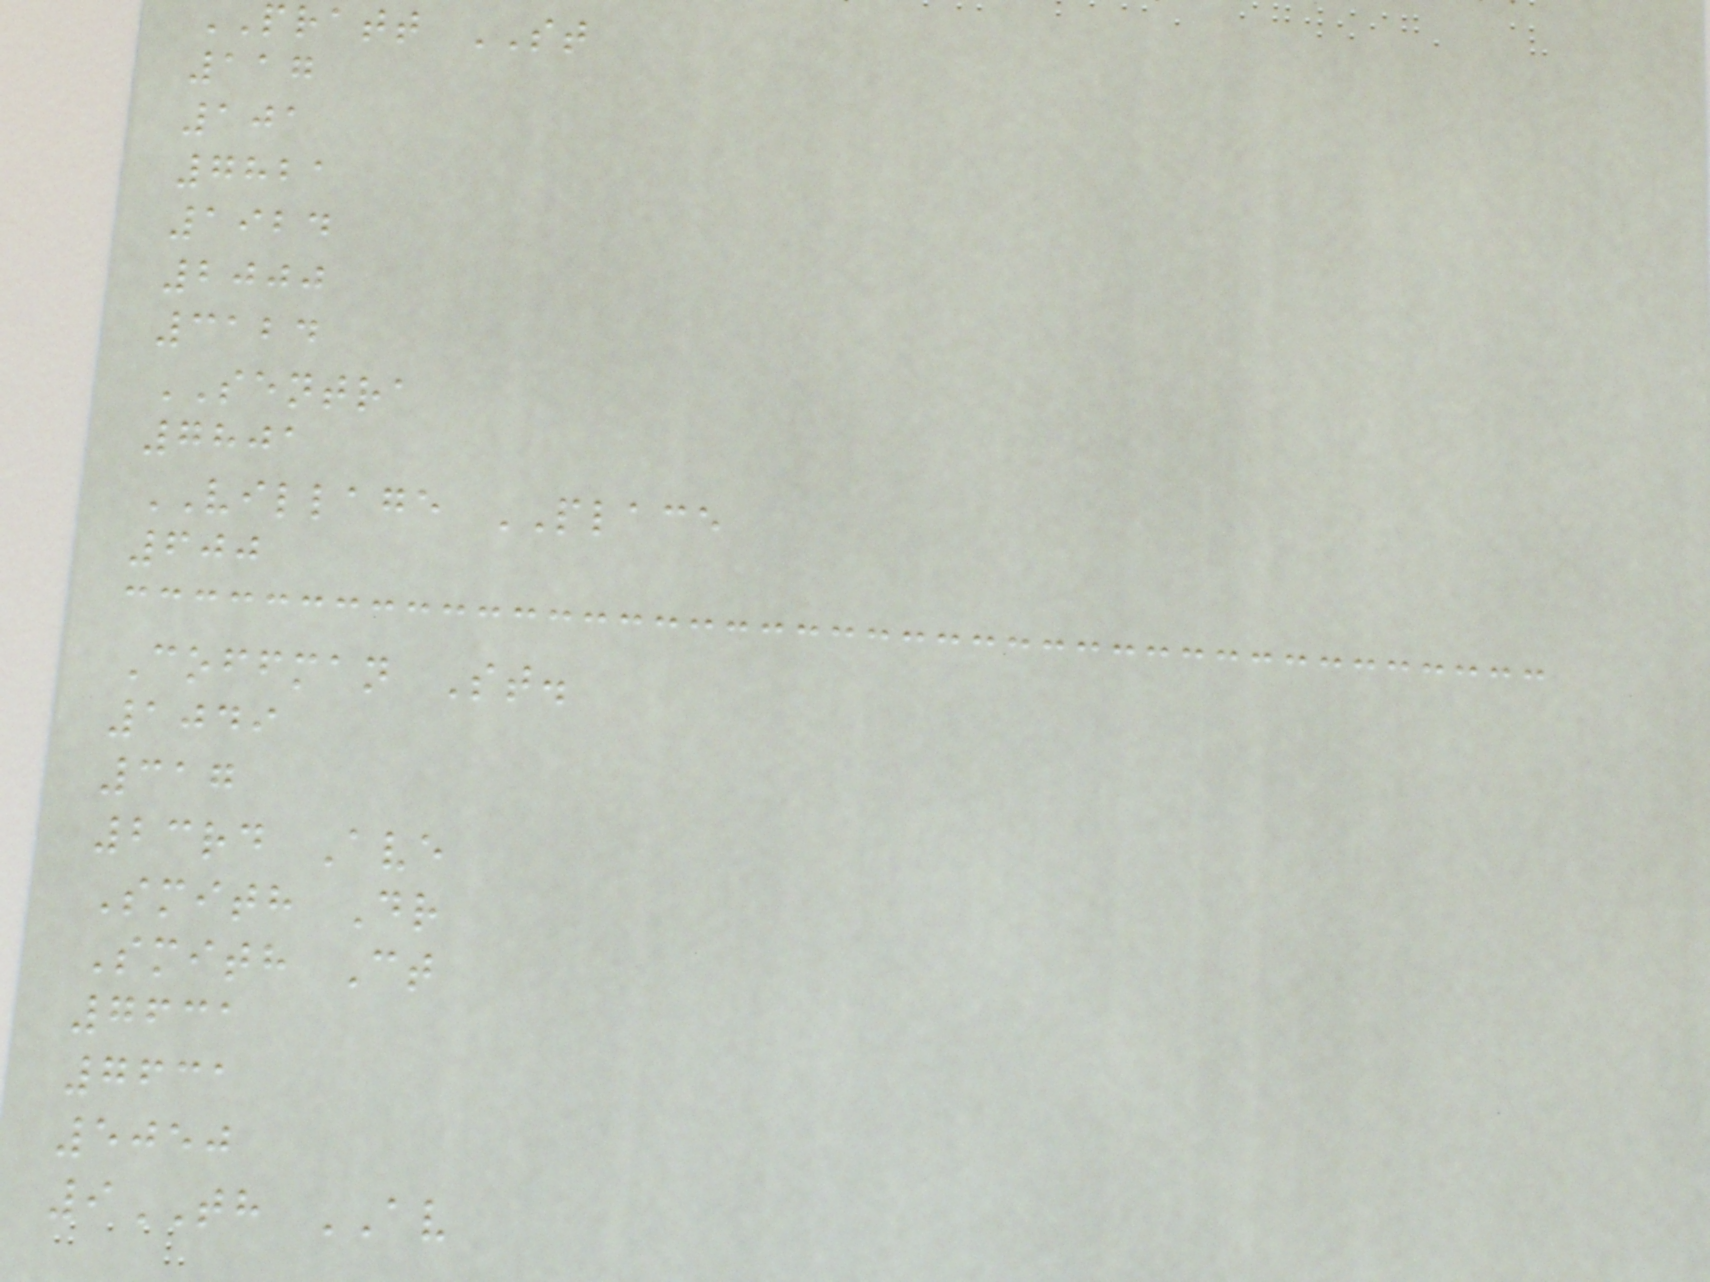pratt ST
117
101
7821
1924
2000
3124
SENTRA
7801
VILLAGE PLACE
600
Coffman St.
1049
317
23rd Ave
Smith Dr
Smith Ct
7631
7631
5050
9TH AV
